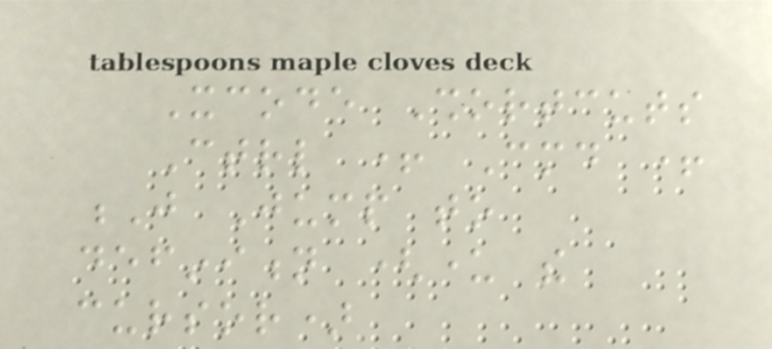Xcode Shortcuts
Ctrl + Cmd +
J Jump to
definition (under the
cursor)
